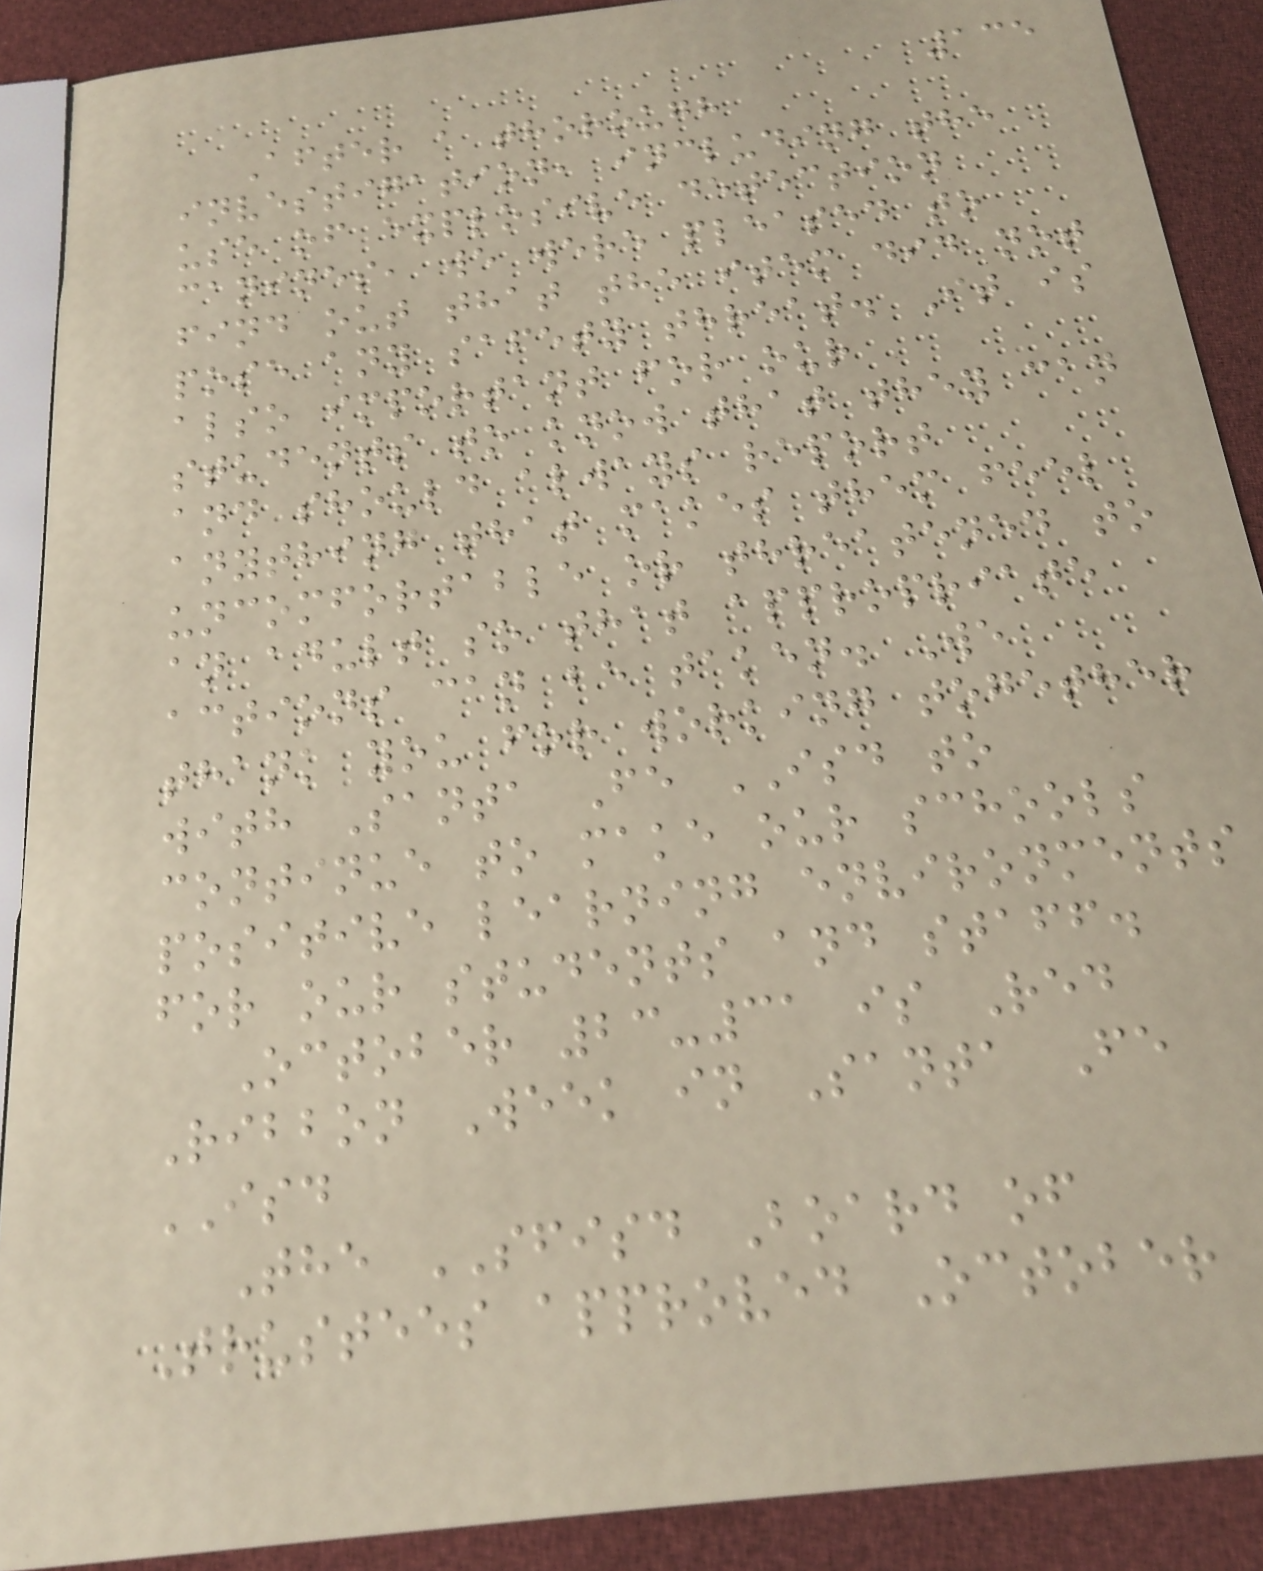135
After a thorough
investigation, including the
use of explosive detection
canines, we were pleased to
find out that the item did not
pose any safety threat. It is
also important for our
students to know that they can
and should always report
anything that makes them feel
uncomfortable or threatened to
an adult so that appropriate
actions can be taken. We
thank you for working together
with Santa Fe ISD to
continue to make our schools
positive learning environments
for our students and staff.
October 23-31 is Red
Ribbon Week in Santa Fe
ISD
The SFISD Board of
Trustees approved October
